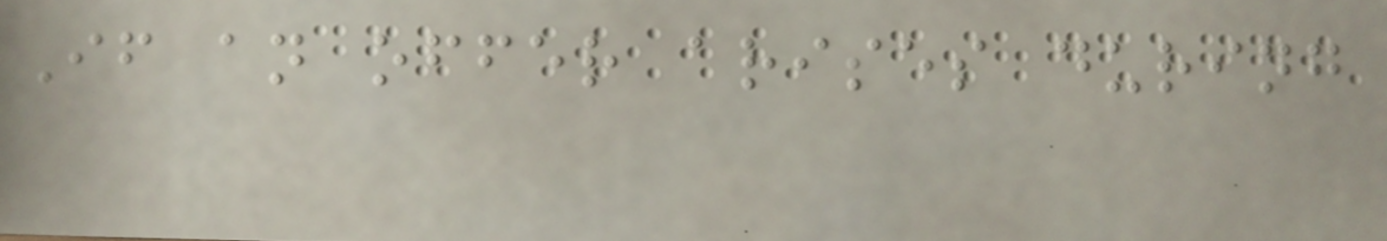If an offer arises during
